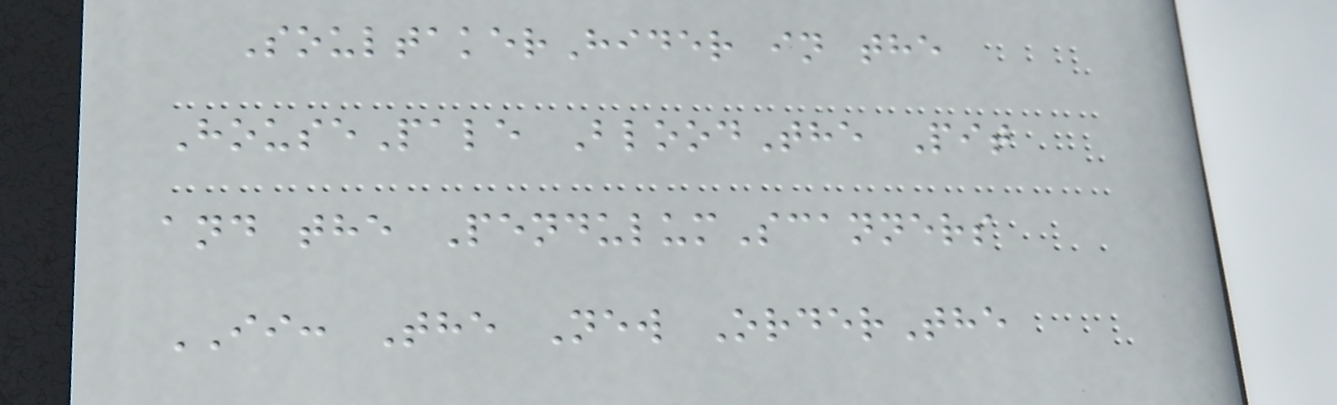SoultakerHider in the
HousePale BloodThe Pit
and the PendulumScanners
II: The New OrderThe
